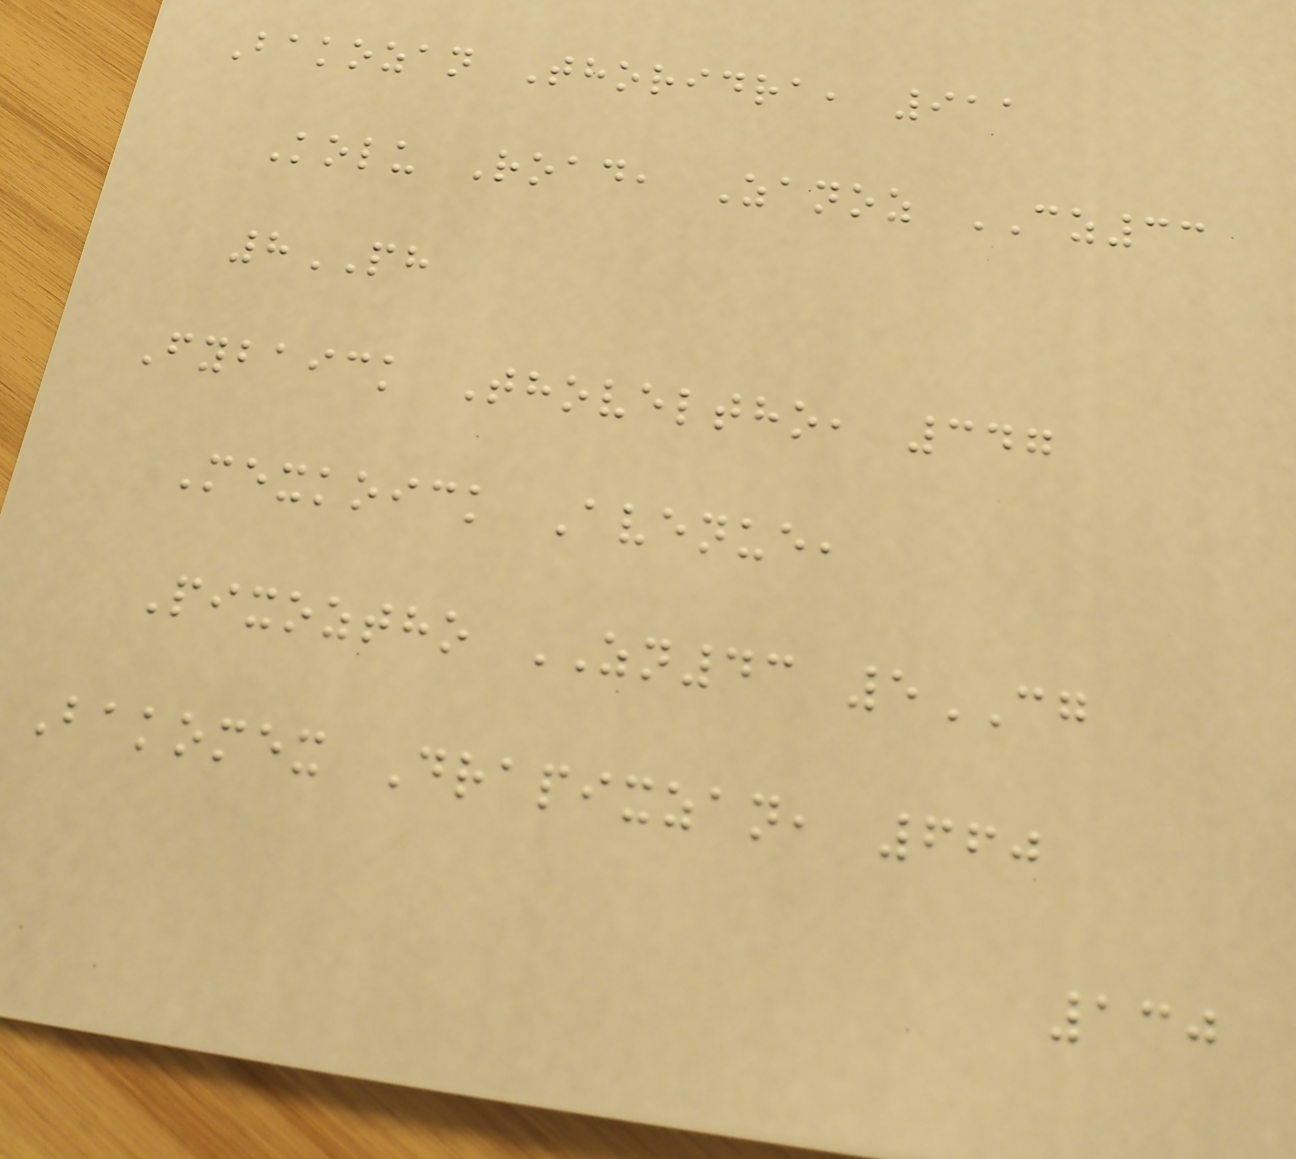Bakozan Thoridra, 911
Kolu Road, Zanoz CZ33
8PH
Fybaick Thoveltho, 347
Mexkoick Avenue,
Pixoztho ZN43 5CG
Bakomex Drapixzan, 660
130
